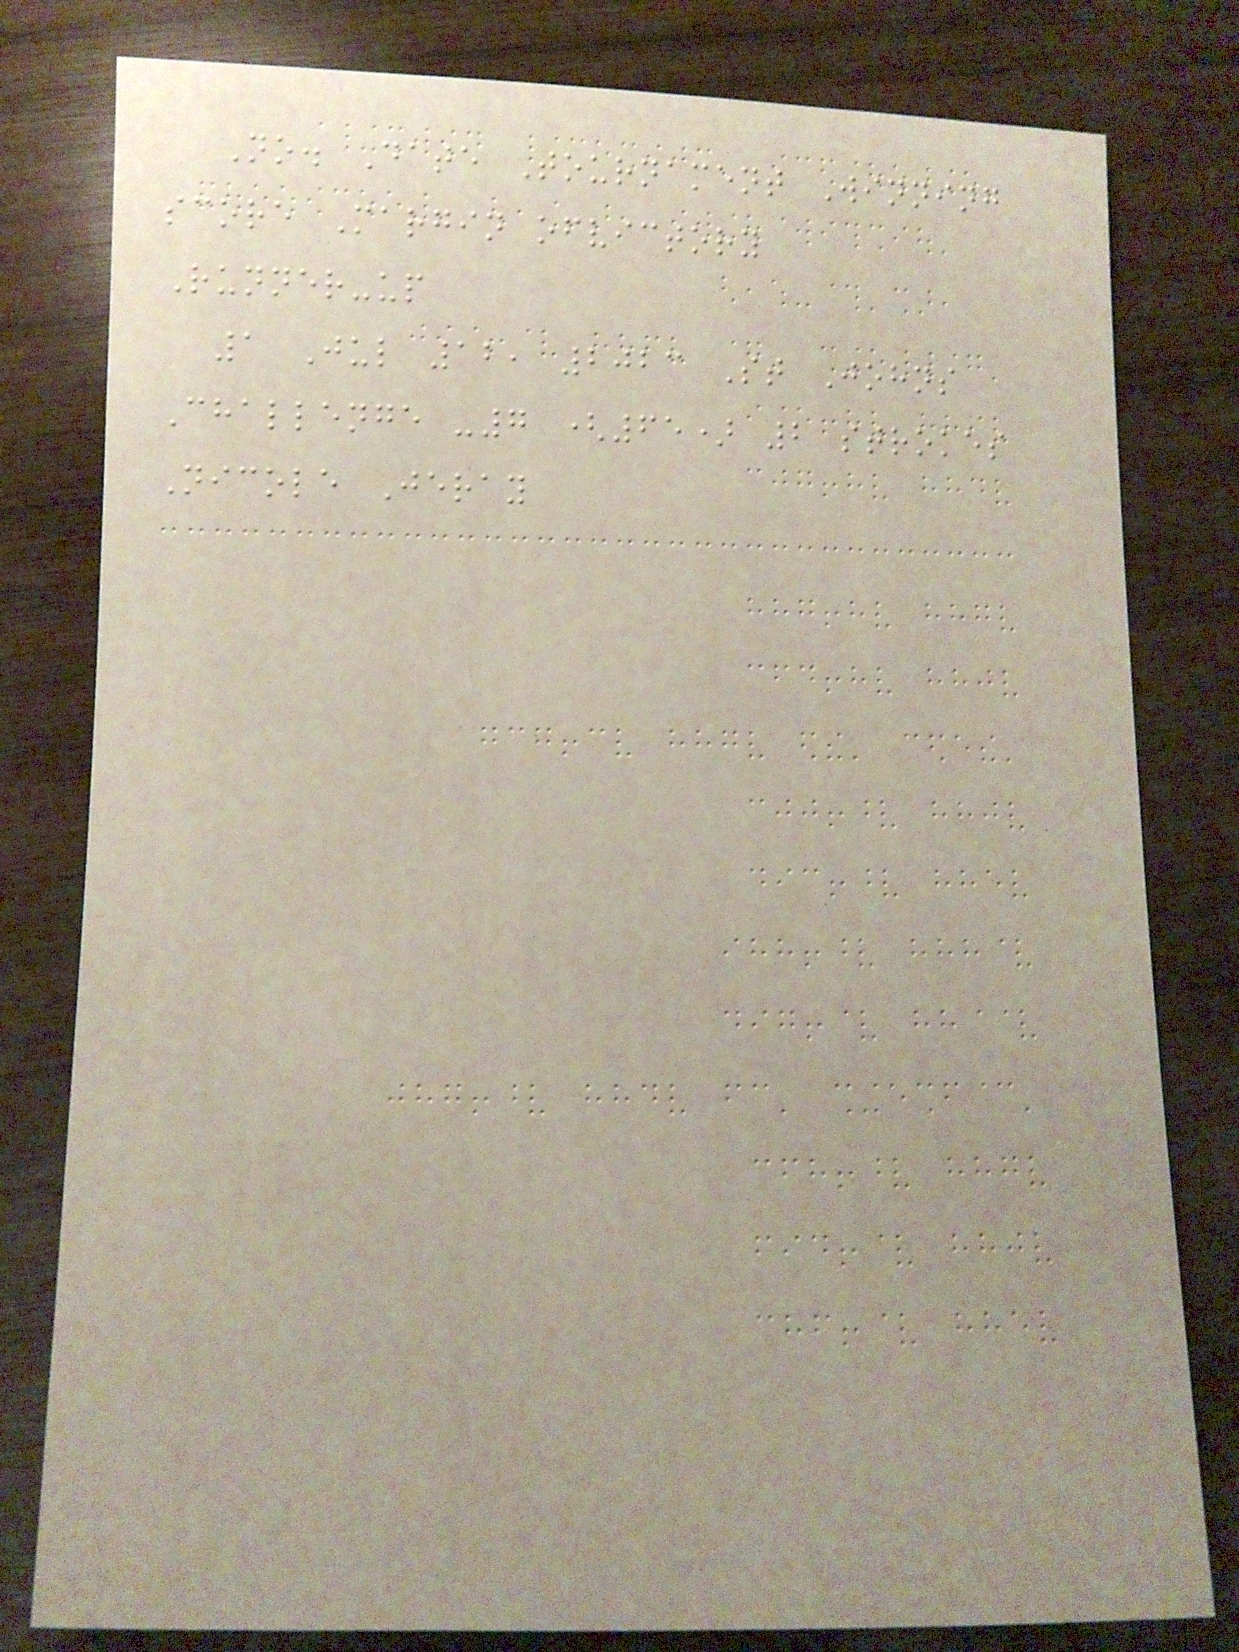No. Date Tournament Winning
score Margin ofvictory
Runner-up
1 Jul 12, 2023 St Johns
Challenge -7 (65) 2 strokes
Nicole Jeray
